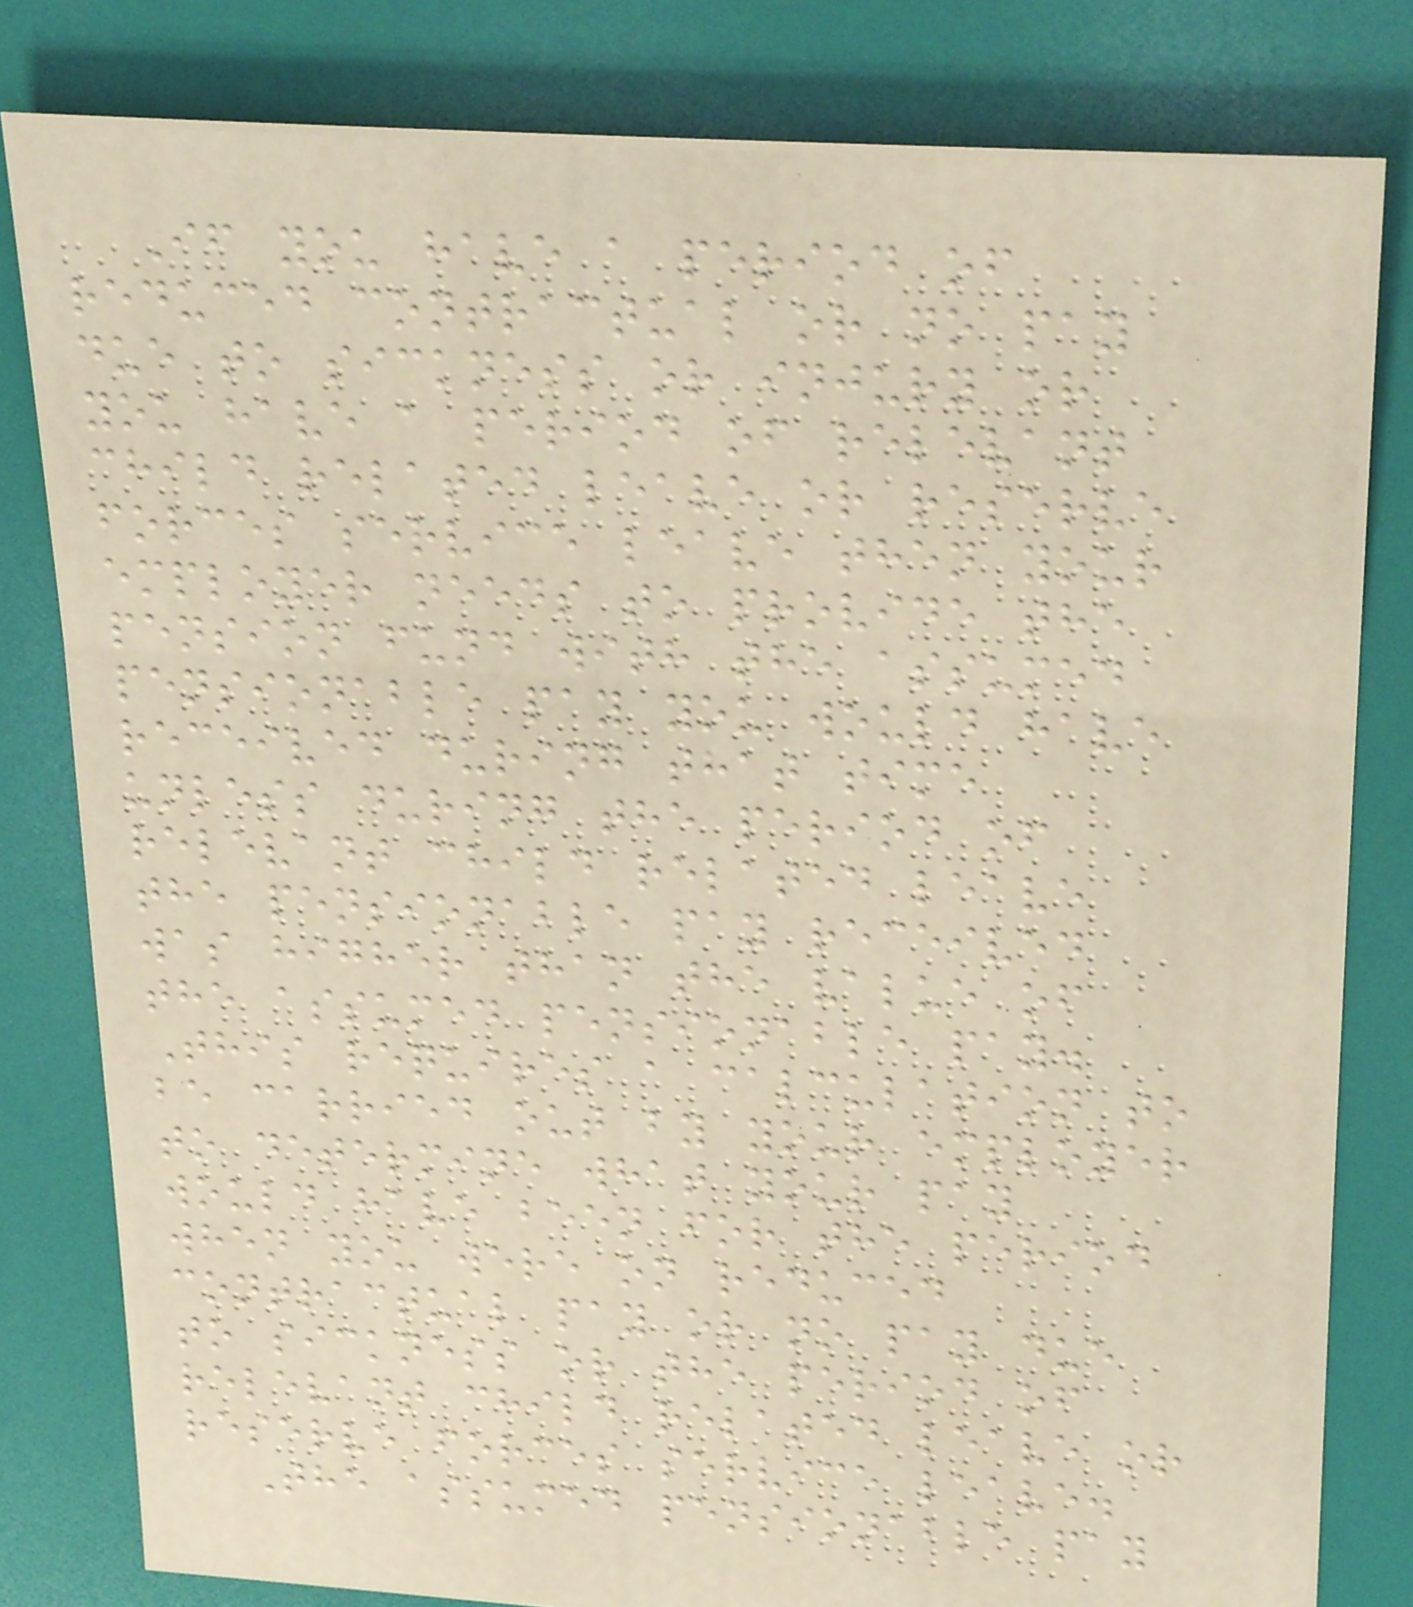If you have a period of
reduced contractual or no pay
due to sickness or injury or
you have a period of relevant
child related leave or reserve
forces service leave then your
employer needs to provide the
pension fund with the assumed
pensionable pay you would have
received during that time
unless during the period of
relevant child related leave
the pensionable pay received
was higher than the value of
the assumed pensionable pay.
This requires a calculation to
be carried out by your employer
to determine what your pay
would have been for the period
when you were on reduced
contractual pay or no pay due
to sickness or the period of
relevant child related leave or
reserve forces service leave.
The assumed pensionable pay
